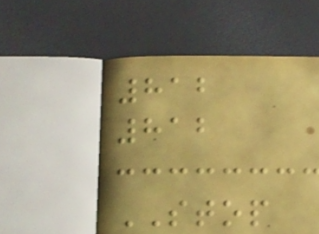812
812
STOP
